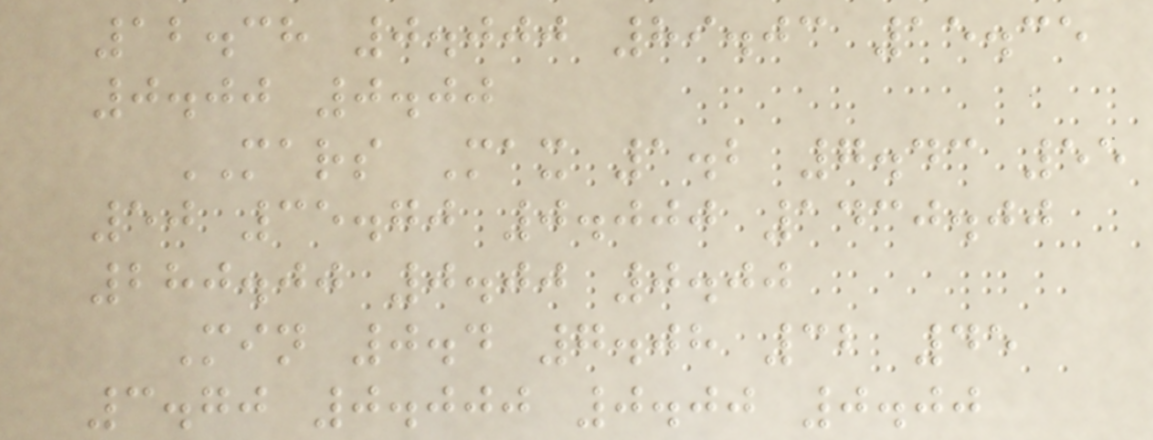12.38 0.000 89.03 15.35
0.00 0.00
MARS Max 1.2 7.43 55
50 35.70 0.000 1430.00
280.00 0.00 0.00
Min 0.4 7.08 32 45
3.70 0.000 0.00 0.00
